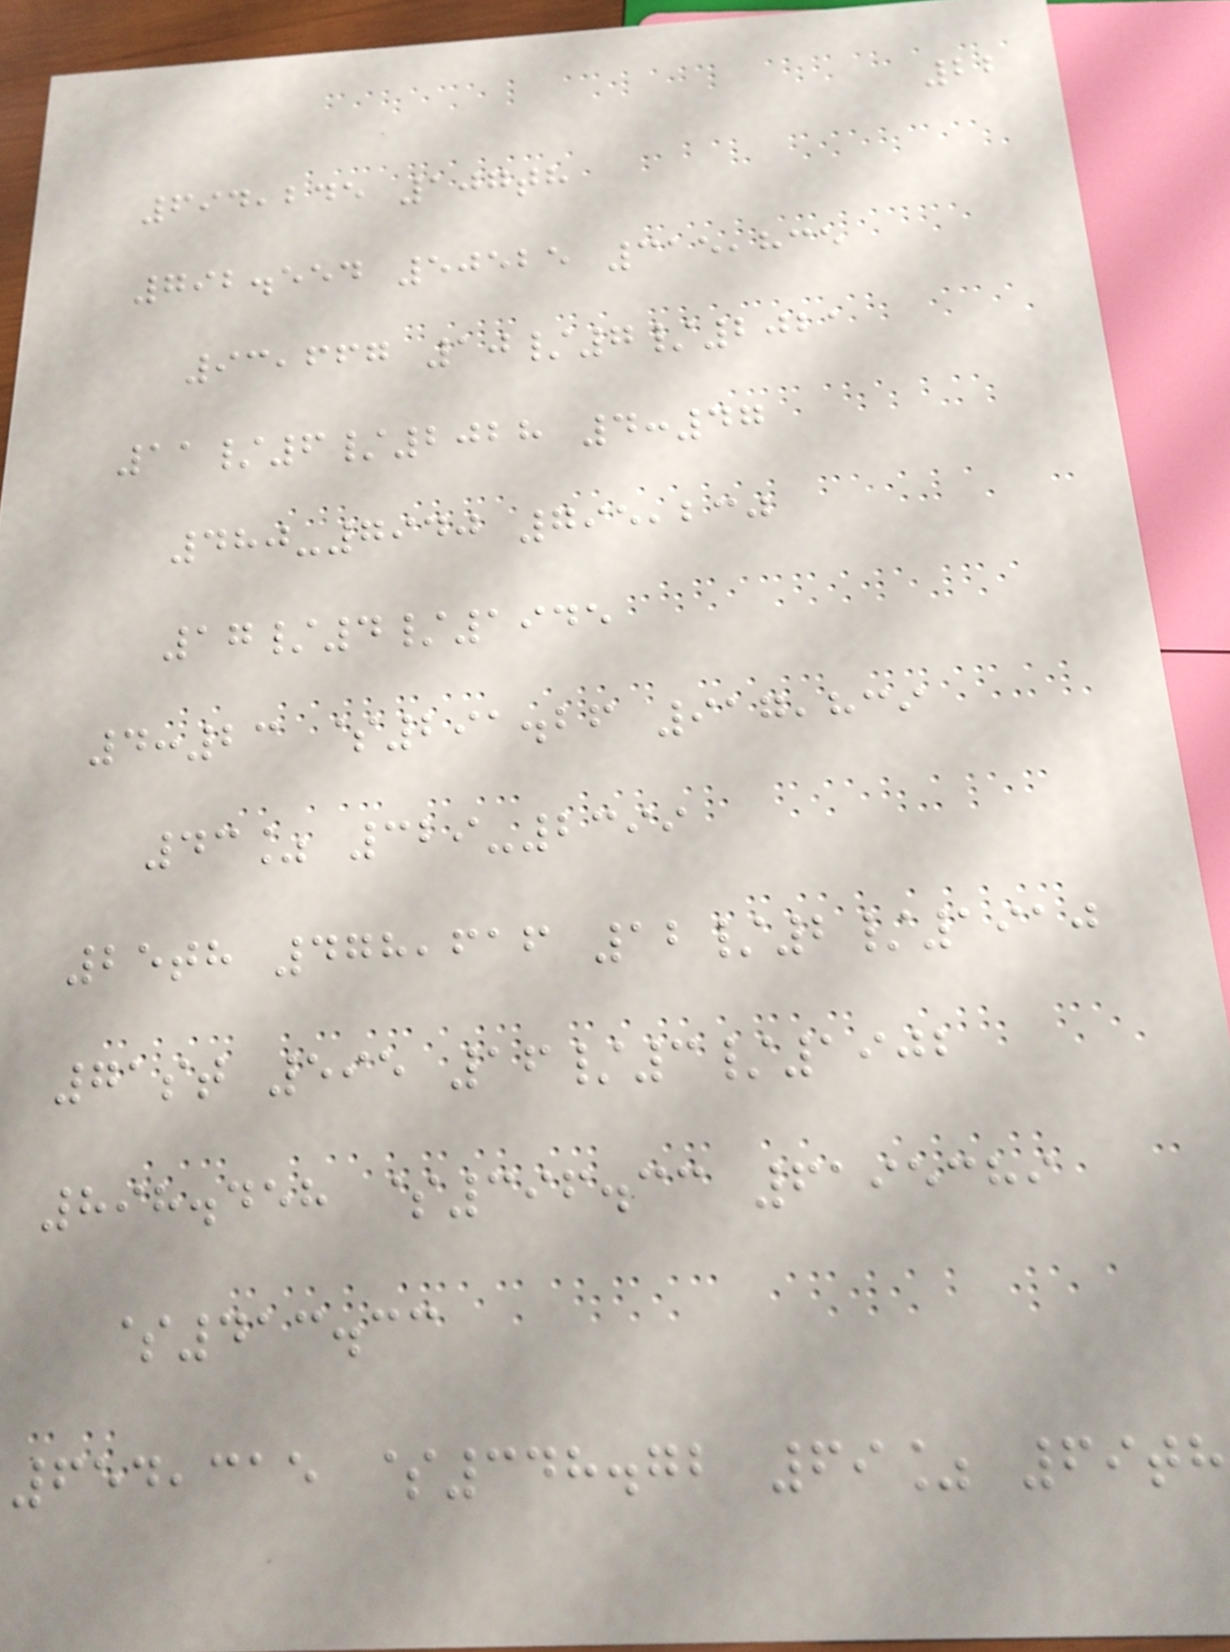22
694,245 107th
792.554 50525 315,835
93,667 10/7/2021
11/6/2028 4:47
480-7940 795,230
17/4/1945
4:23 $291.26 917,839
43% 329-2399
25th 478,616 12/2/1910
71st 595 16/3/1902
898.458 $396.33 6195389
$413.33
654,315 $348.72 69% 69th
